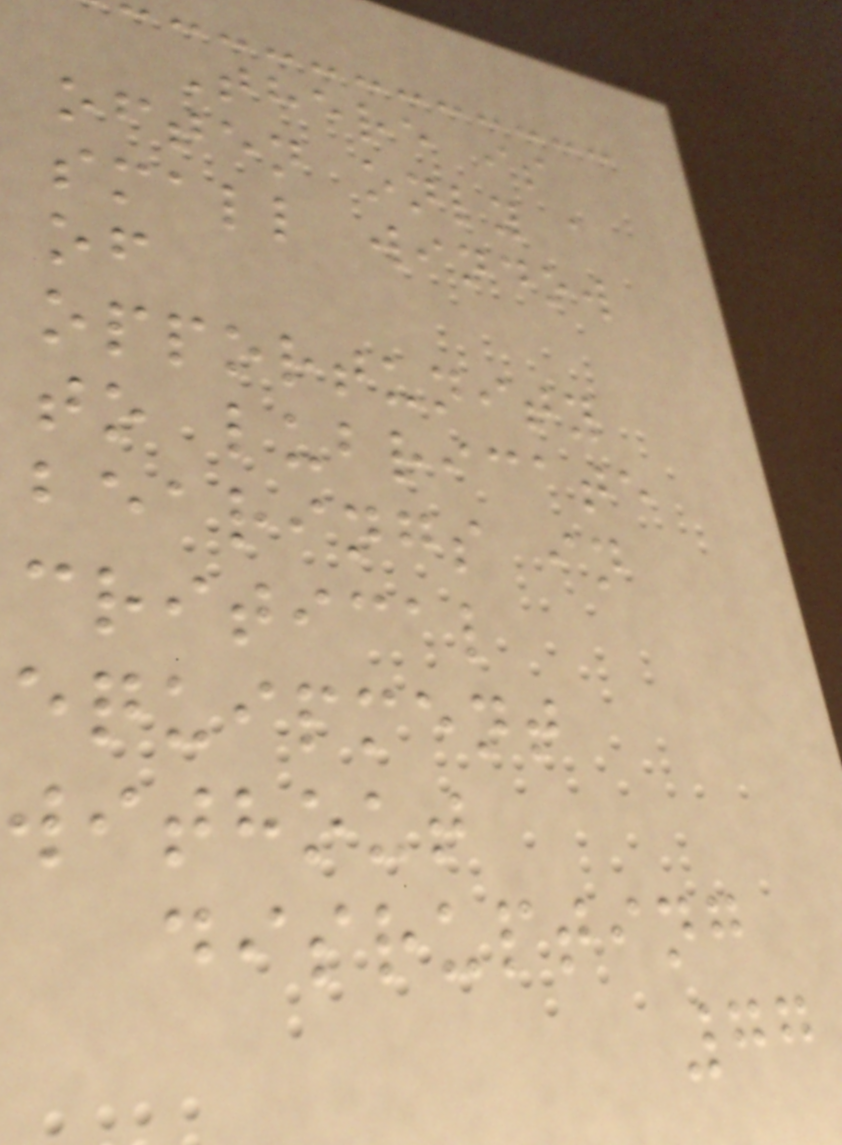There is
often only a
small window
of
opportunity
to lubricate
bearings in
critical
equipment
without
disrupting
77
